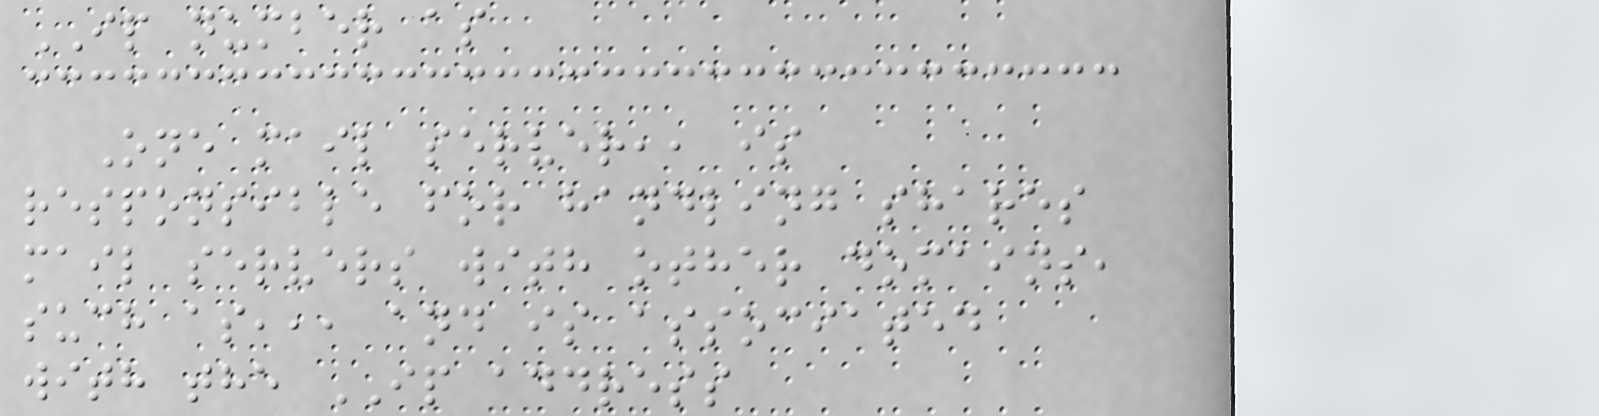IP number as
One mail server,, is
responsible for handling shares
mail servers with other domains,
such as,,, and is associated
with the IP address
